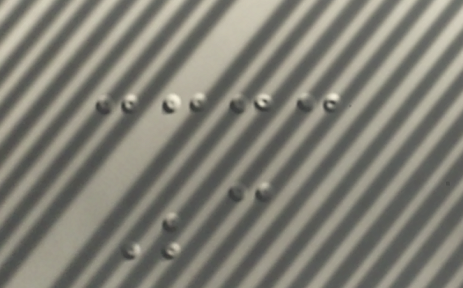Because
